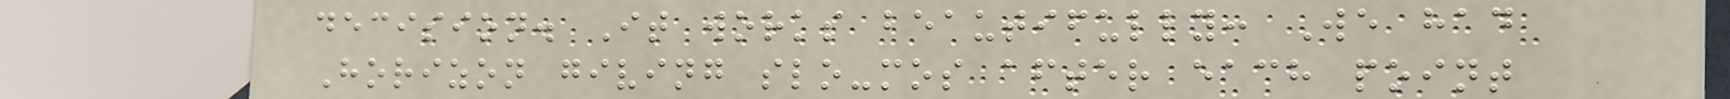decision. It works beautifully: We had
Horizon giving slo-mos after each point
